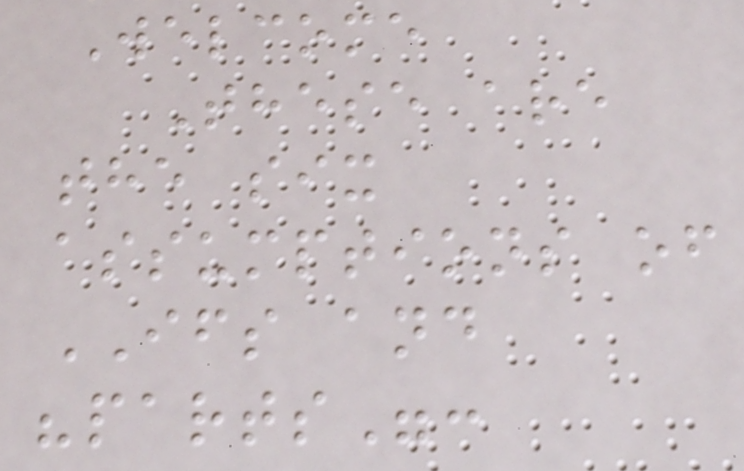Welcome
These are
the six
assumptions of
IFS and
"parts":
